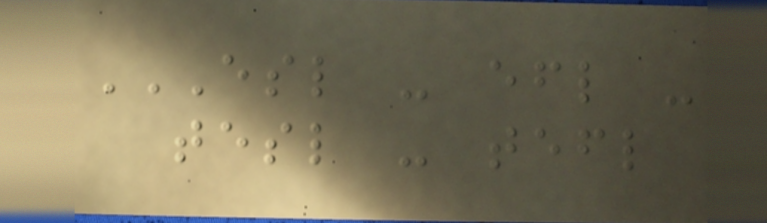ESL - EFL -
TESL - TEFL
